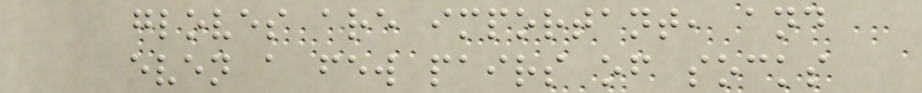gloves are important, and
even a few pairs of socks
